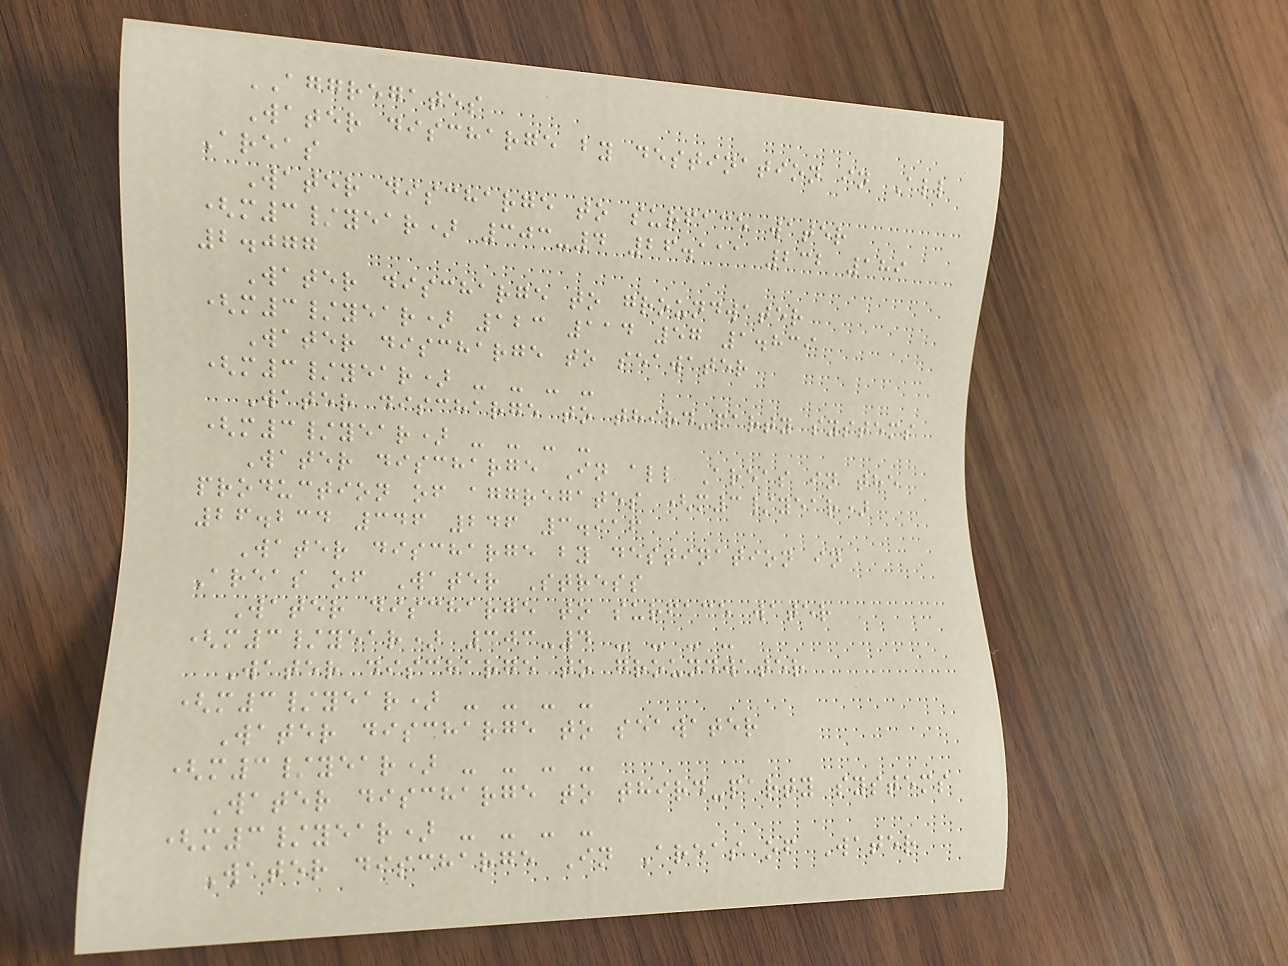AGGREGATES
Water discharge by destination in All
Areas
Water discharge to surface water
(m3/year) 303-4 26.111 232 189
2.077
Water discharge to groundwater
(m3/year) 123 114 57 1.839
Water discharge to seawater
(m3/year) - - - -
Water discharge to third-party systems
(m3/year) - - - -
Water discharge In all Areas in the
production of aggregates (m3/year)
26.234 346 246 3.916
Water discharge by destination in
Areas of Water Stress
Water discharge to surface water
(m3/year) 303-4 - - - -
Water discharge to groundwater
(m3/year) - - - -
Water discharge to seawater
(m3/year) - - - -
Water discharge to third-party systems
(m3/year) - - - -
Water discharge In Areas of Water
